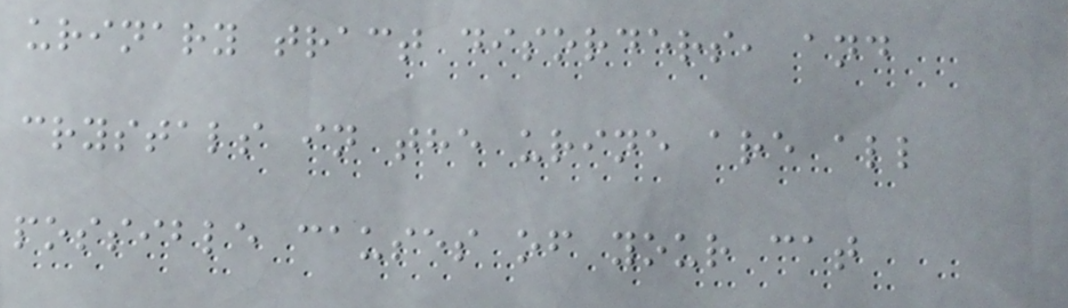urinary tract disorders, and
crystals in the urine are all
possible causes of your cat
